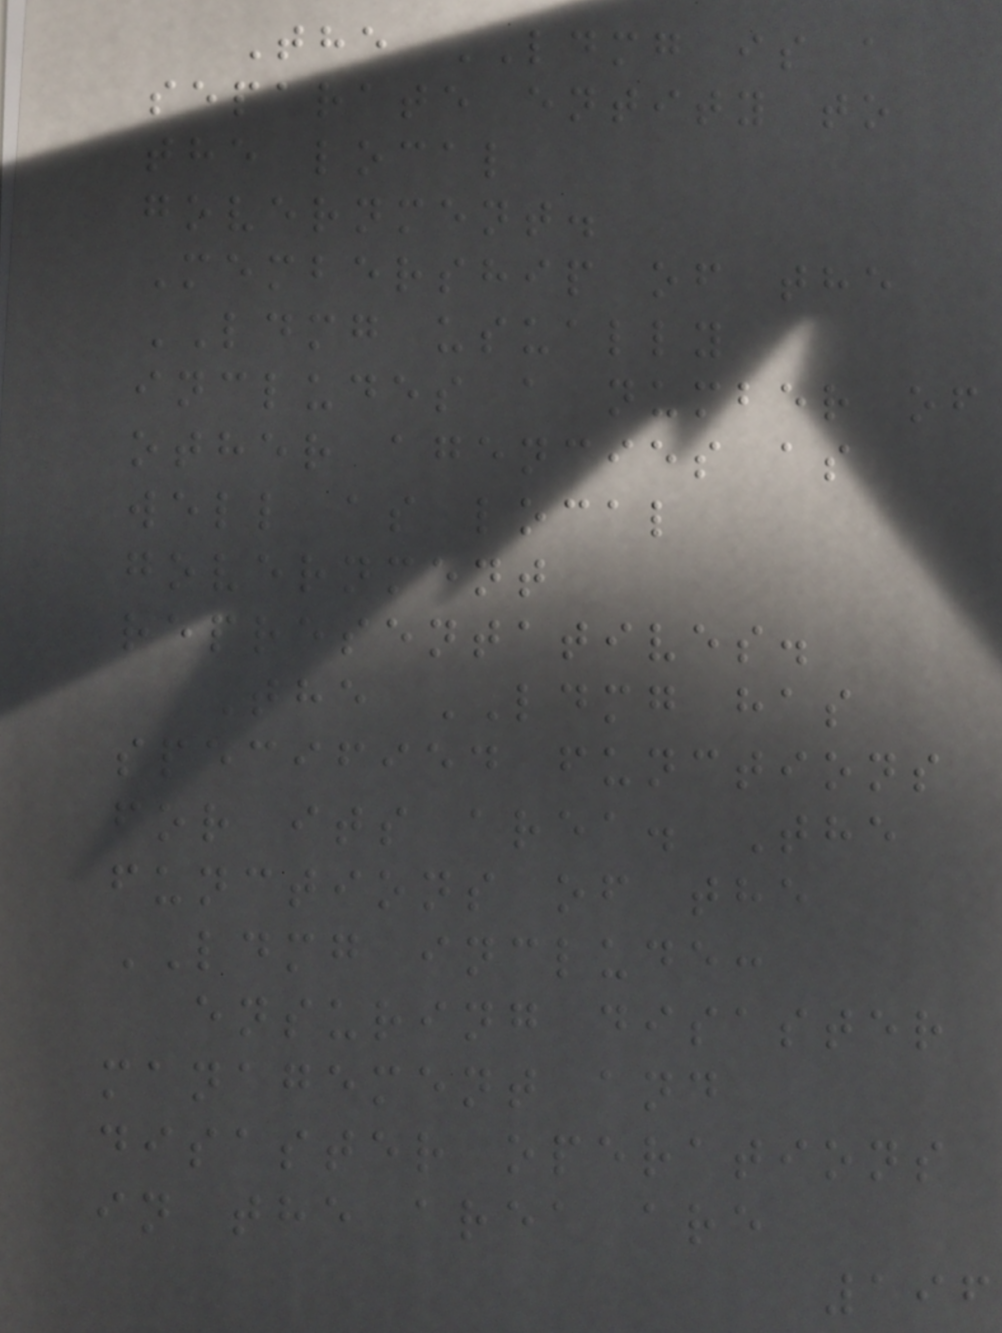The LDMG is a
separate entity to
the local
government.
Membership of the
LDMG usually
includes a number of
other agencies as
well as local
government
representatives.
The LDMG has
specified functions
for its area. The
functions of the
LDMG include:
ensuring disaster
management and
disaster operations
in the area are
196
